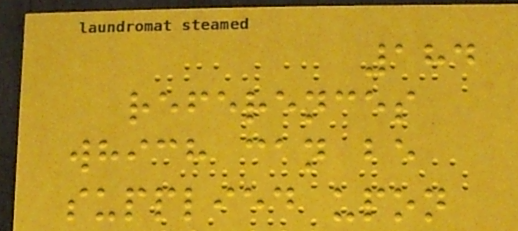184
references
which can be
supplied upon
